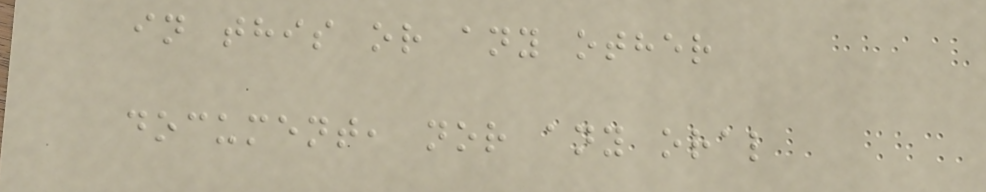in this or any other
document, nor any oral
